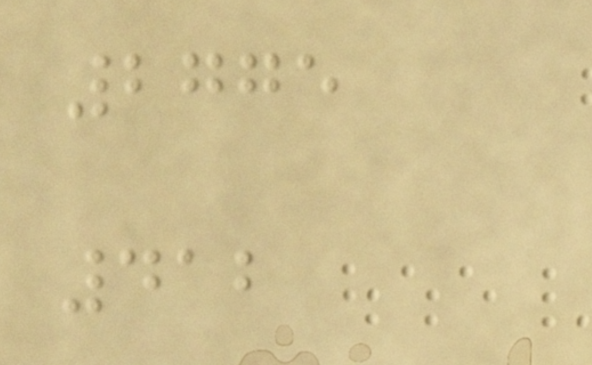2775
412
